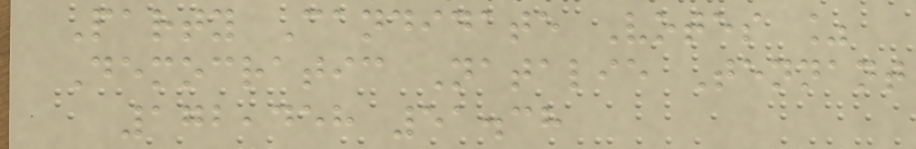Party Candidate Votes %
Democratic Natalie Tennant
172,458 51.38
